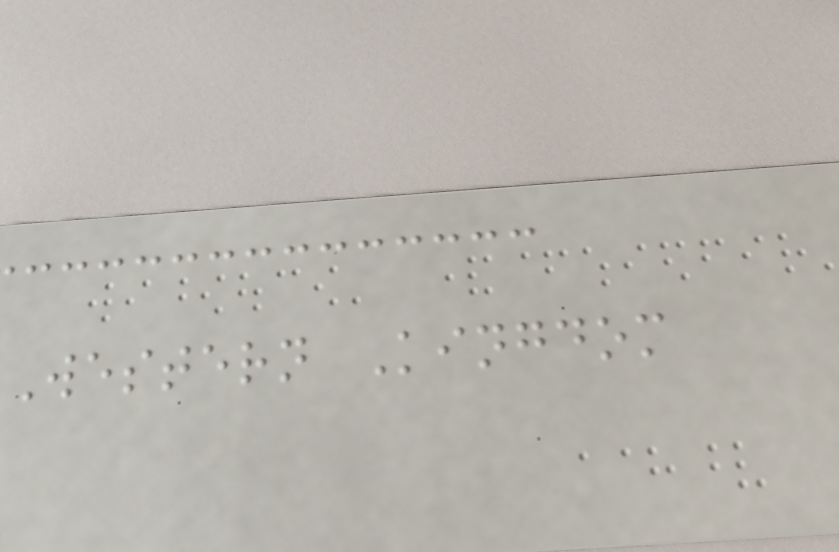Western Kingdom
